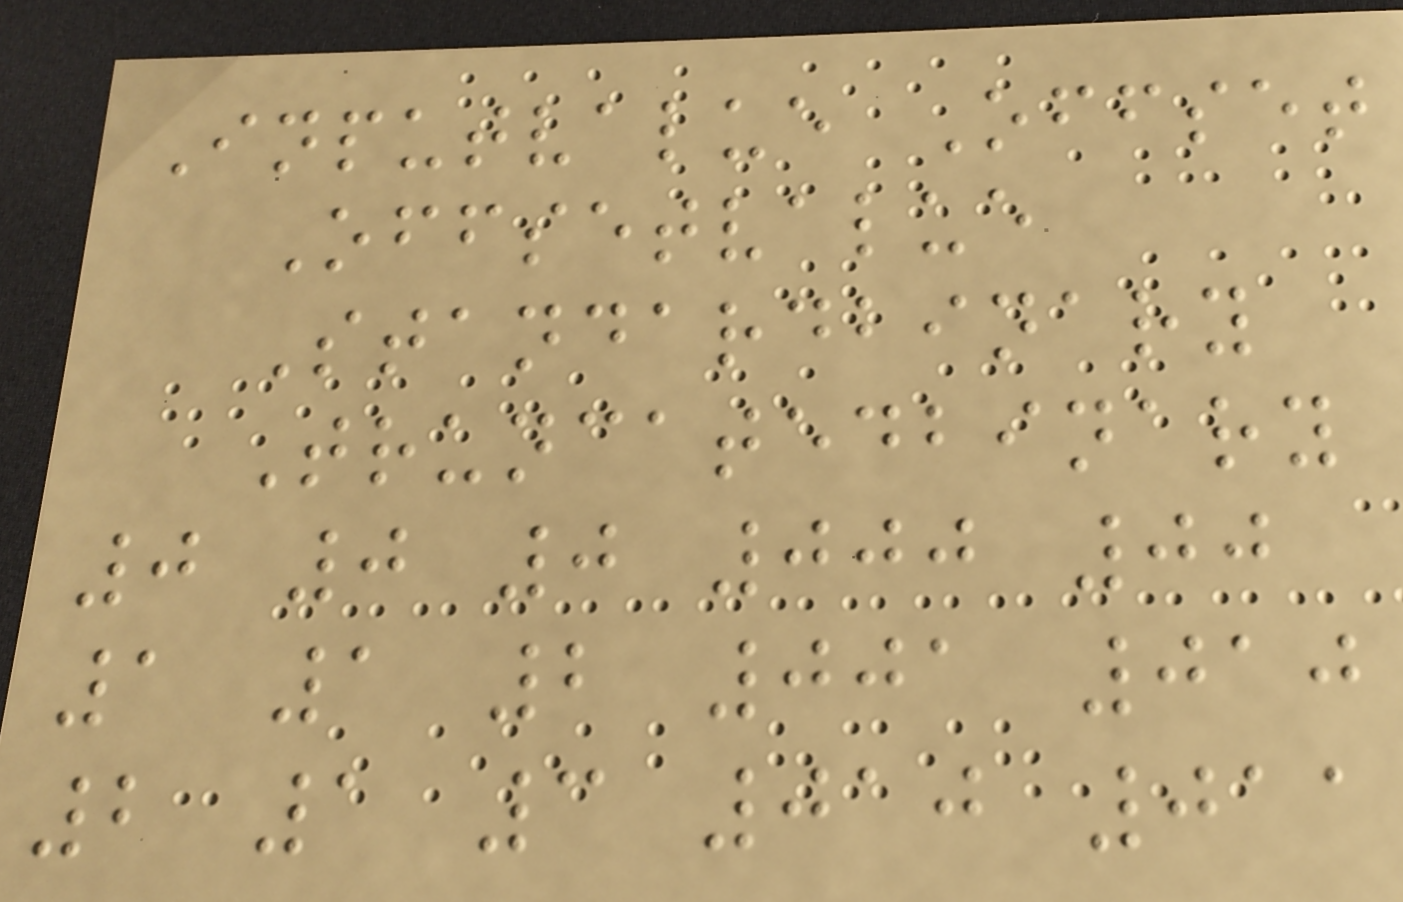Inputvalue Offset
Offsetvalue
Standardbinary
Truncatedbinary
0 0 0 000 00
1 1 2 001 010
2 1 3 010 011
